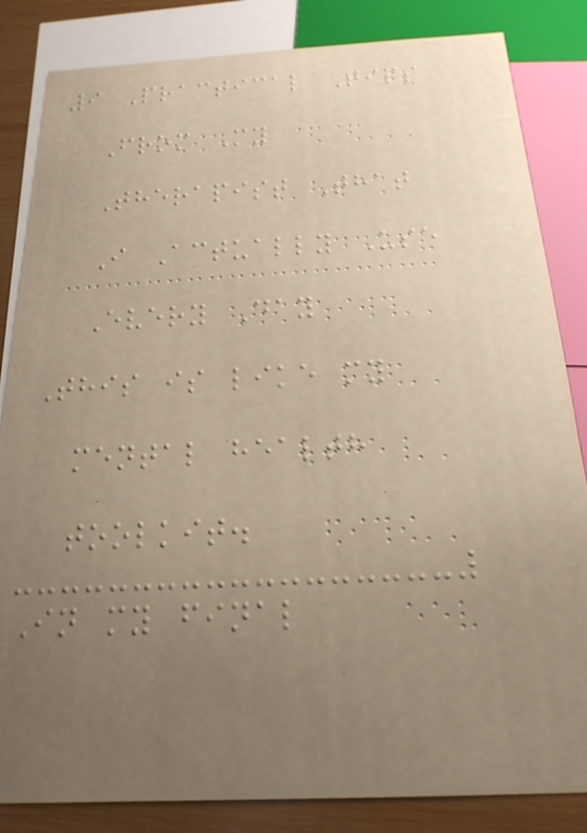9 Practical Tips
From My
Therapist That
I Actually Use
Every Day
This is like my
mental health
toolkit.
In my final
